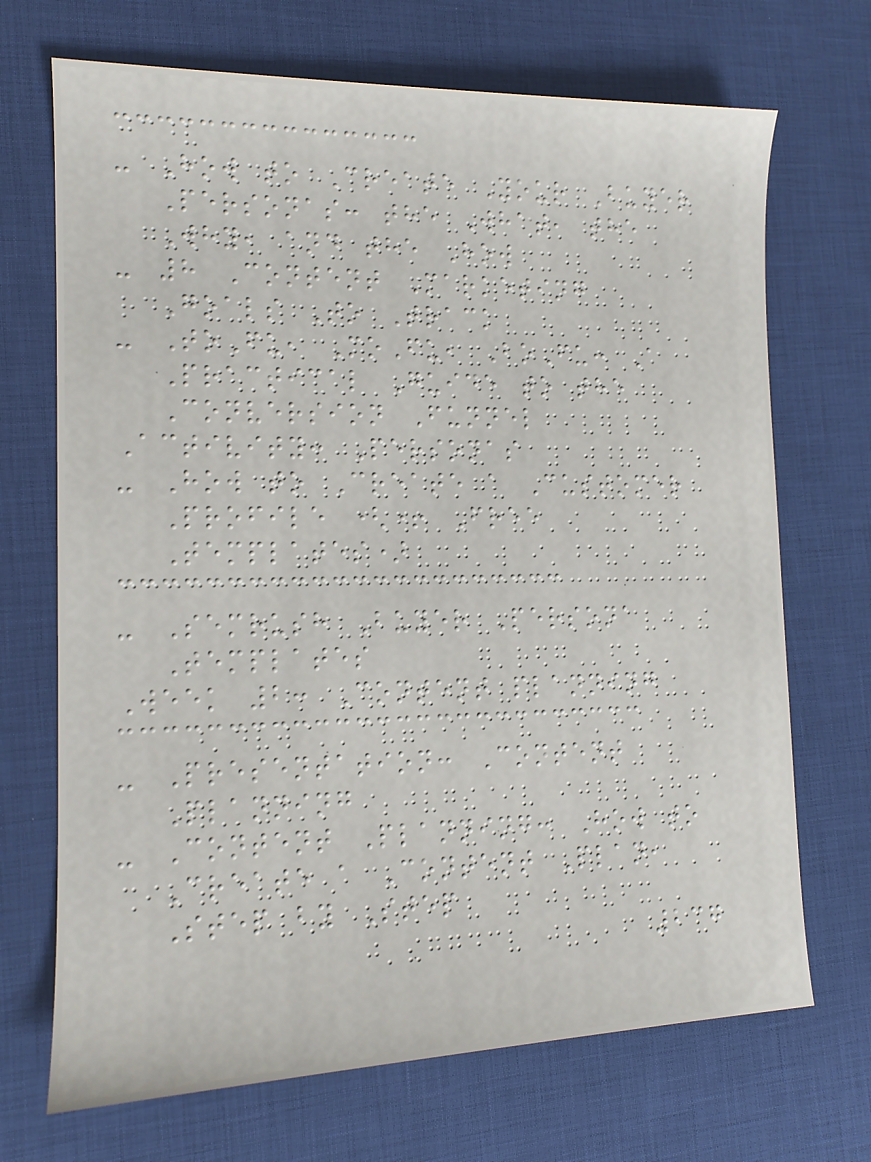- How to Create Your Buyer
Personas: the What, the
Why, and the How
- 8 Content Marketing
Goals To Track
- ToFu, MoFu, BoFu: A
Practical Guide to the
Conversion Funnel
Activity: Personas
- How to Create a Customer
Profile (+ Free
Templates)
- Semrush Buyer Persona
Templates
Week 2: Content planning
- Presentation: Content
Planning
- Content Planning: How to
Create a Content Plan,
Step by Step
237
